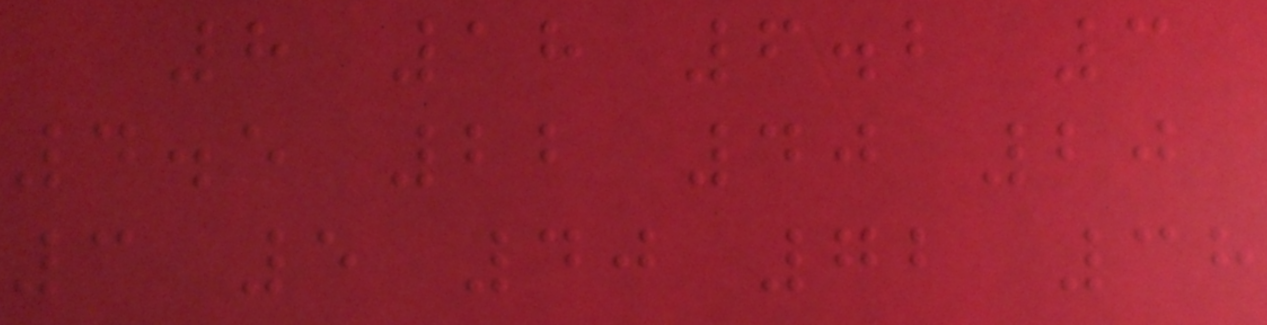8 18 6.2 3
4.5 22 40 20
3 5 40 72 38
